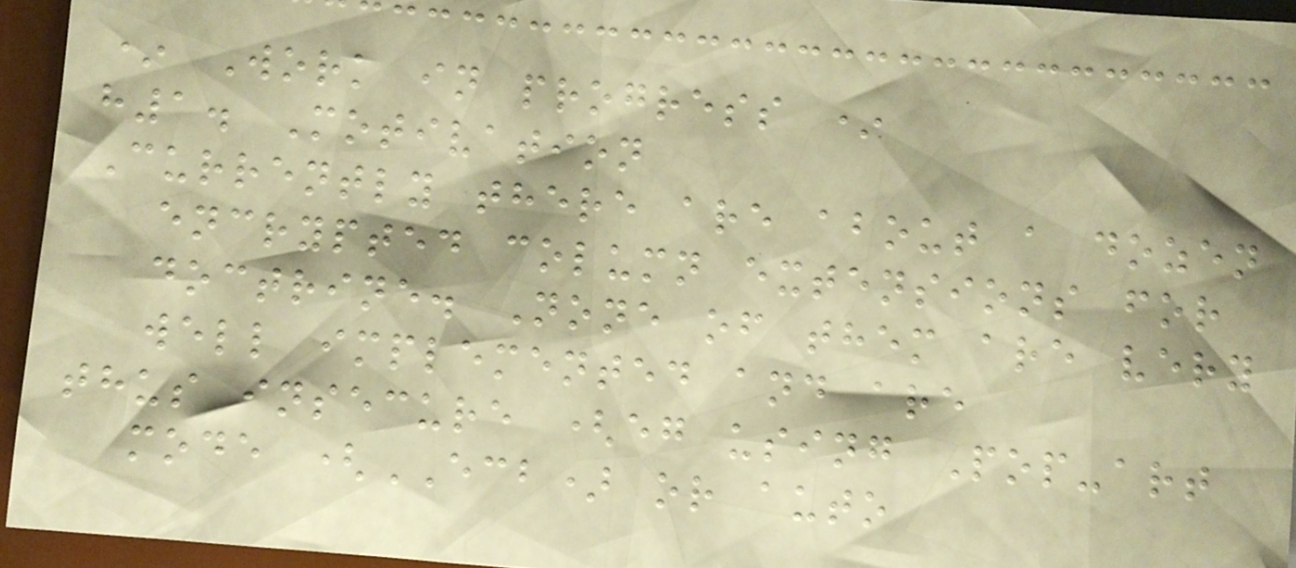* Work in progress *
h1. Motivation
Currently there are about a dozen
encrypted column extensions for
doctrine. None of them are very
well implemented and are
thus insecure (eg using Pop-art
mode (ECB) or auto
